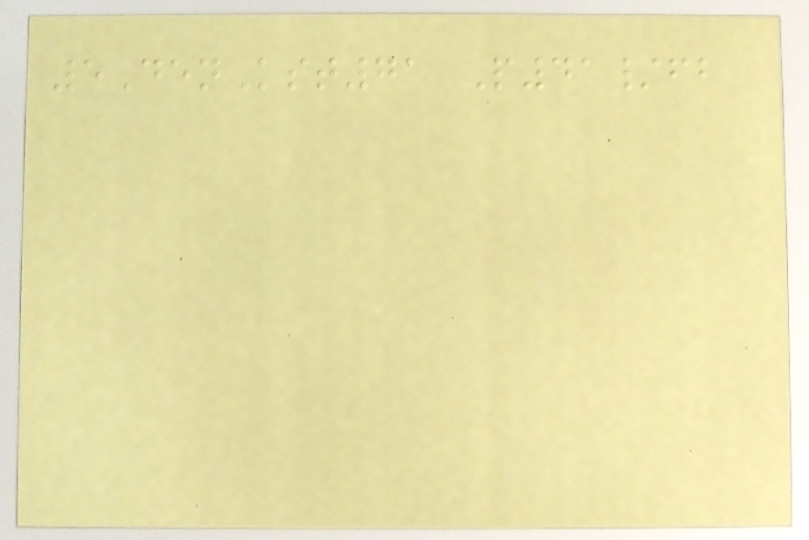5DenKst71 P41/fb
